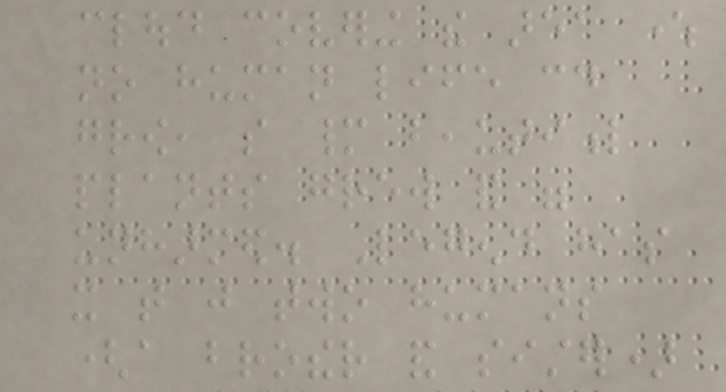cloud covering the area where
no human life could
grow, so many beautiful
plants grew and were
unharmed. Legend has
it that just two humans
(a brother and sister)
